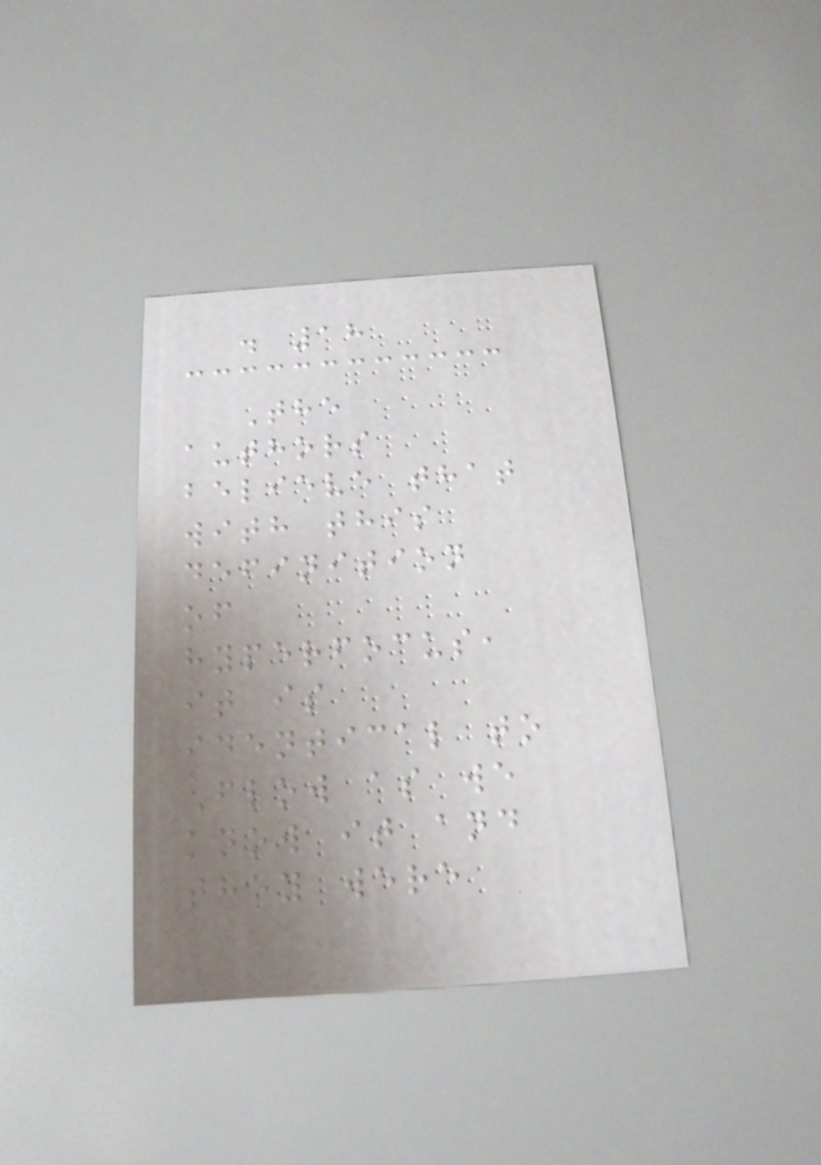. 18
The
authors
believe that
with this
definition
of
hyperfocus,
it is
identical to
Flow as we
know it and
they were
